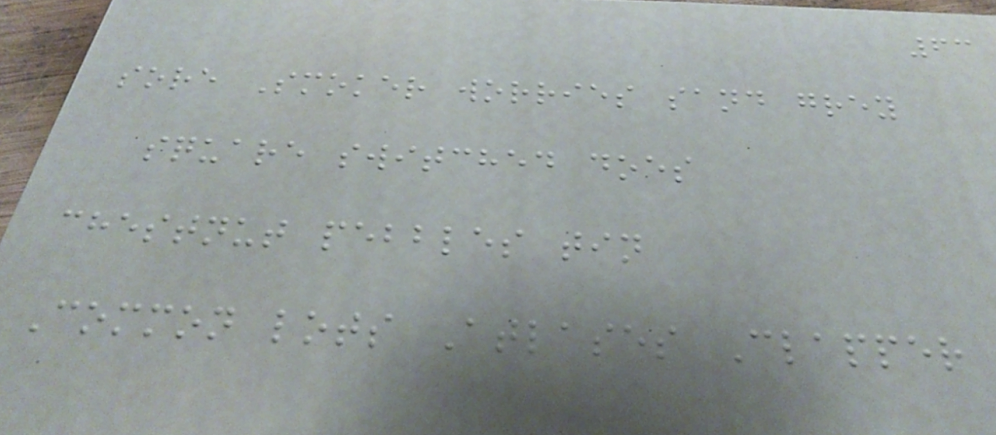63
sore Smoker worries sand grey
square switched does
chestnut pebbles tin
Common lots Atlases Clapper
